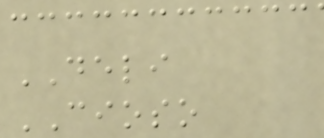DELI
CIOSO
